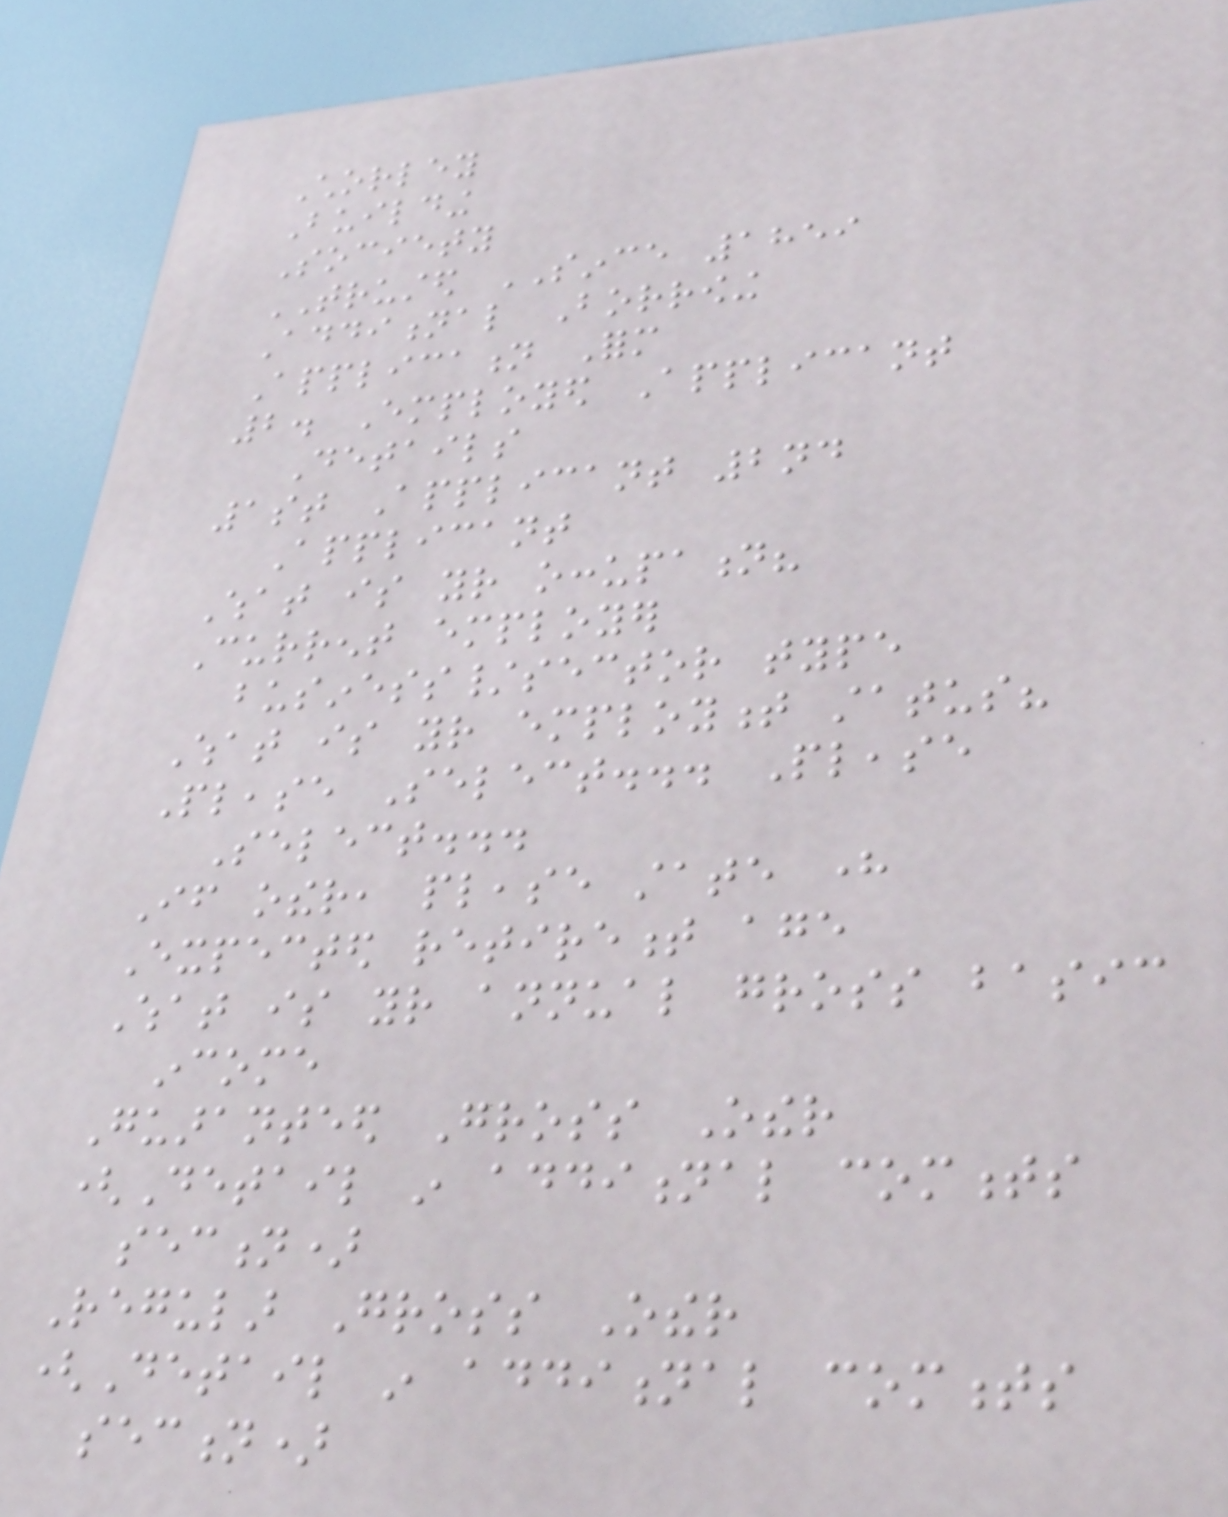Chorley
Building
Society
TRUSTED SINCE 1859
Additional Borrowing
Application Form
2. Employed Applicant
Details
1st Applicant 2nd
Applicant
What is your occupation?
Current employer
business/sector type
What is your employment status?
Please Select... Please
Select...
If other, please state here
Expected retirement age
What is your annual gross basic
income
Guaranteed Gross Other
(Detail in additional comments
section)
Regular Gross Other
(Detail in additional comments
section)
